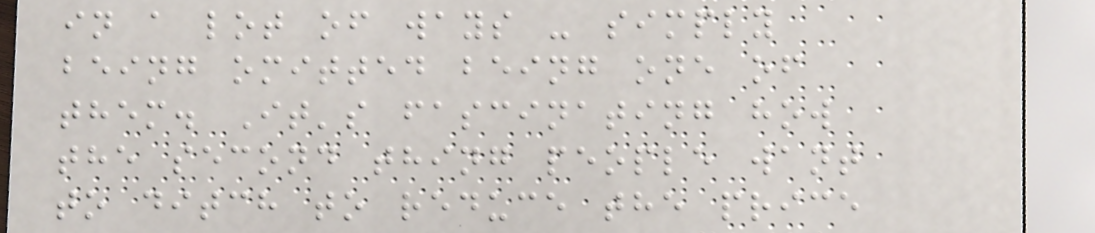in a lot of ways - simply
being omitted being one of
them. It's fascinating how
the second thing people want
to ditch to reduce the price
